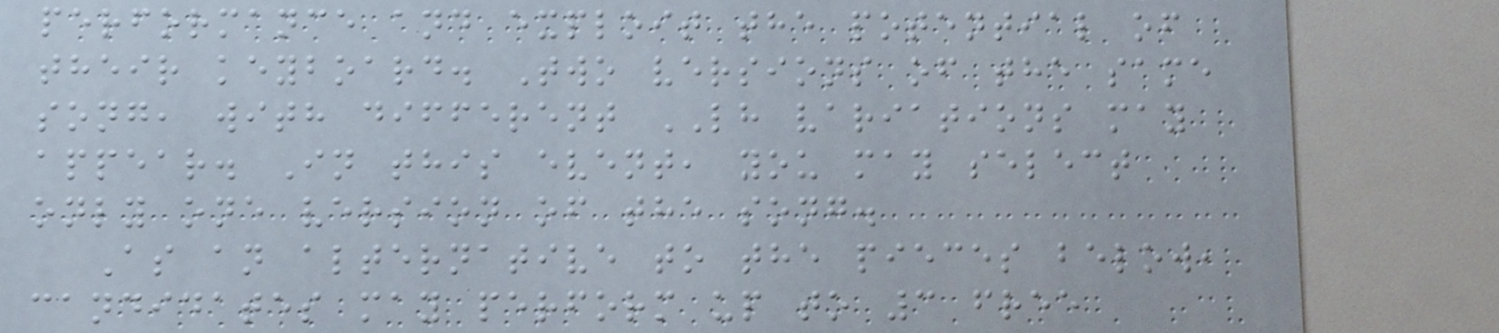performance and exploit the potential of
their keyboard. Two versions of the same
song, with different LH variations may
appear. In this event, you may select
only one version of the song.
As an alternative to the pieces below,
candidates may perform up to 3 free
